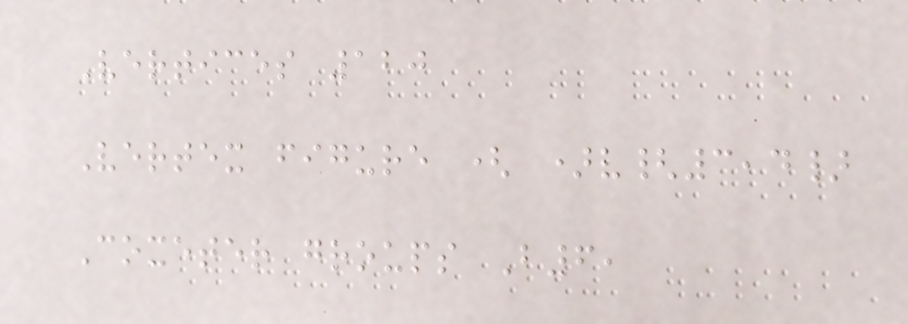Vertices 120
Vertex figure ( )v{3,4}
Coxeter groups B6,
